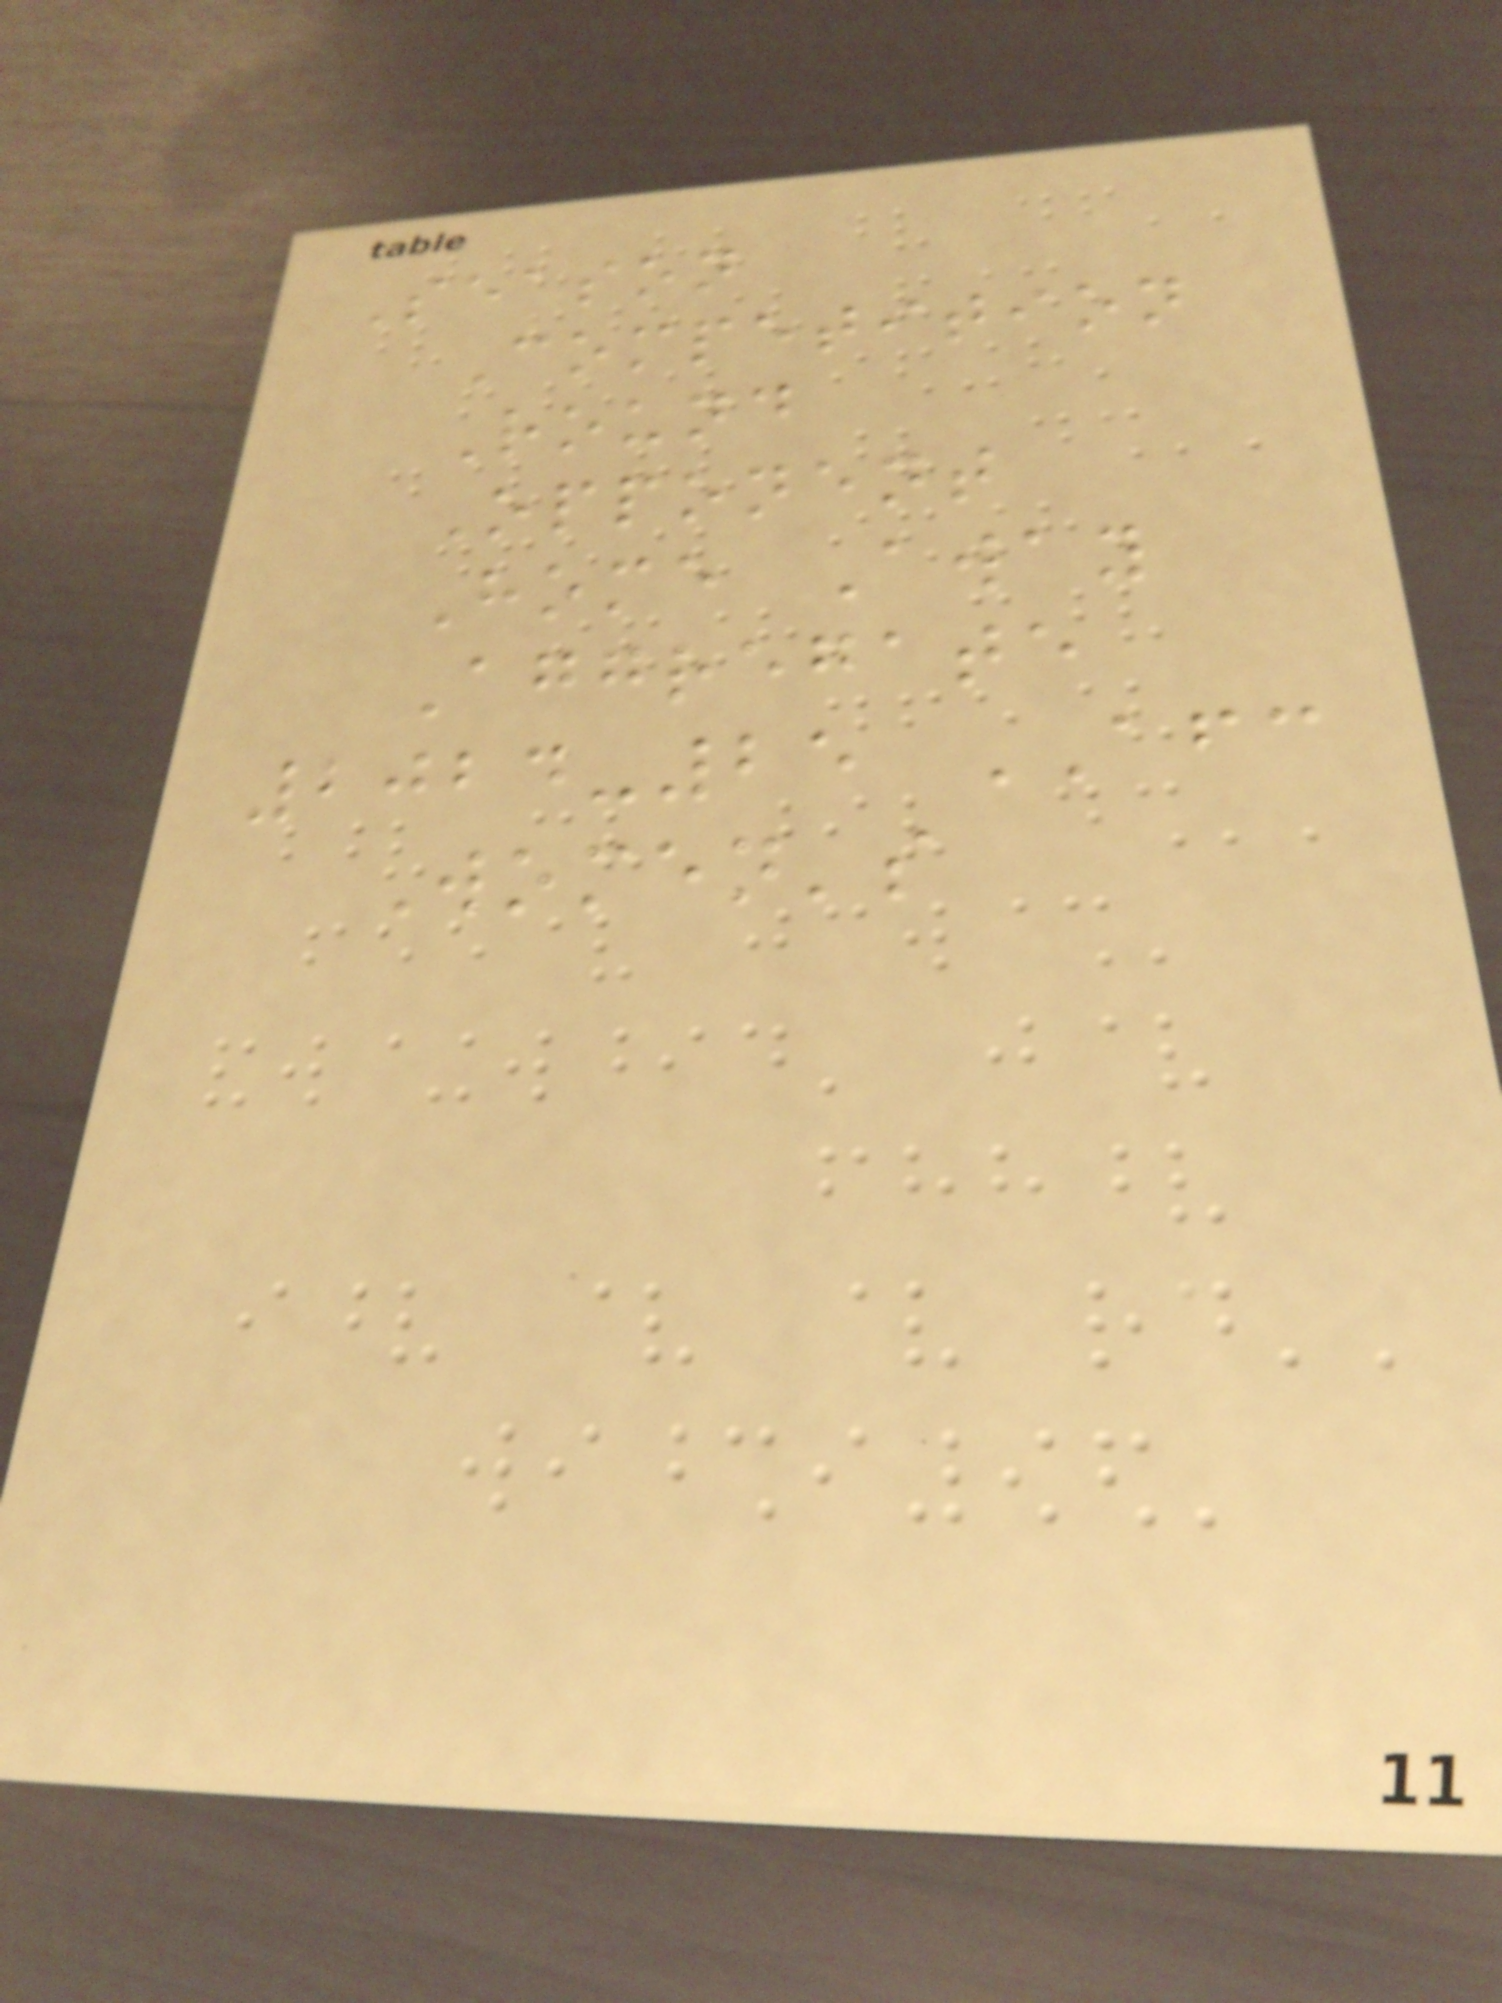Season
Competition
Round
Opponent
Home Away
Aggregate
2024-25 AFC
Women's
